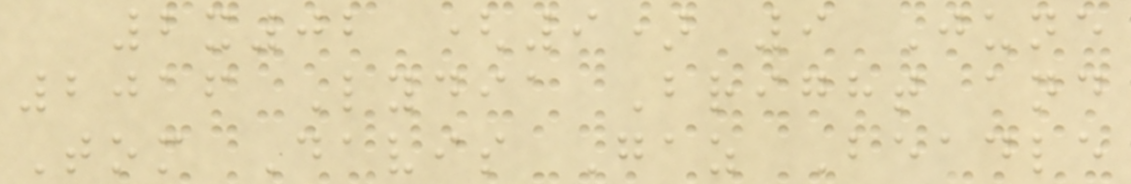2x02 (9) 9 June
2016 Lydia Bright and
Tom Davis Gaz Beadle
